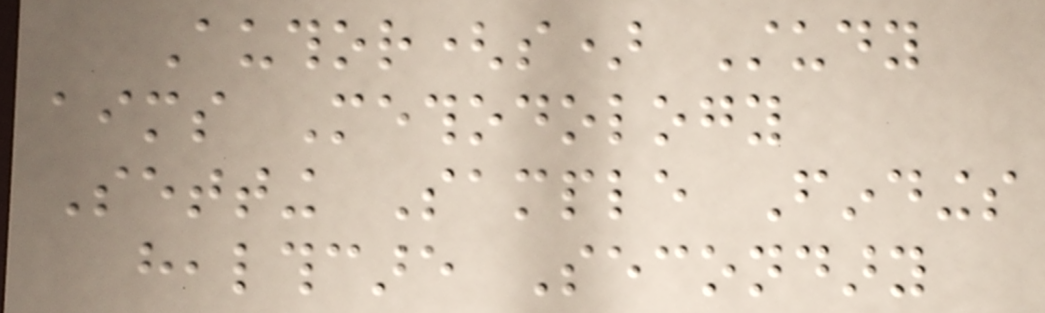Author(s) Study
aims Methodology
Setting Sample Findings
healthcare Secondary
